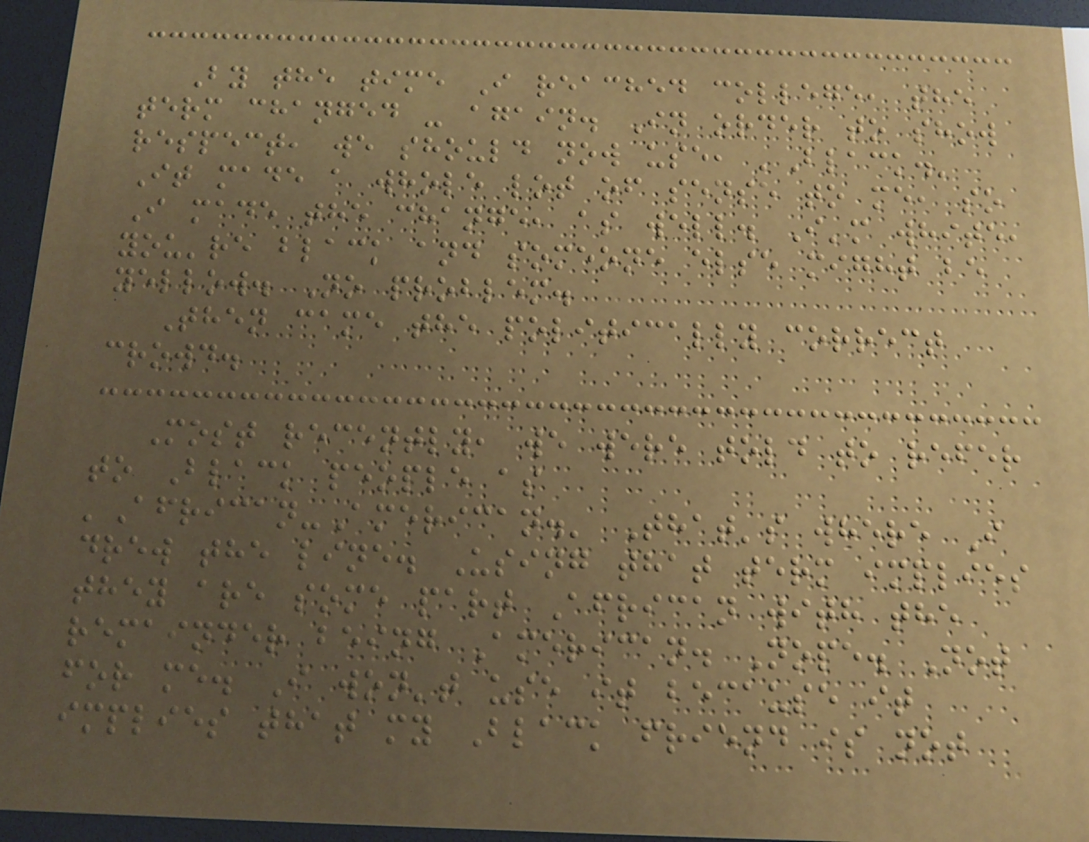By the time I reached college, the
term changed - again. In order to show
respect, we should now use, 'Black.'
It made a whole lot of sense to me, so
I made the change, as well. I'm white,
you're black and someone else might be
yellow. No problem.
Then came the politically correct
crowd.
Most recently, we were told to refer
to Black people as
'African-American.' That's where I
drew the line. Using that term implies
they are some part African with the
remainder being American. Nope. Not
for me. I won't use it because it
implies that my Black friend is not
